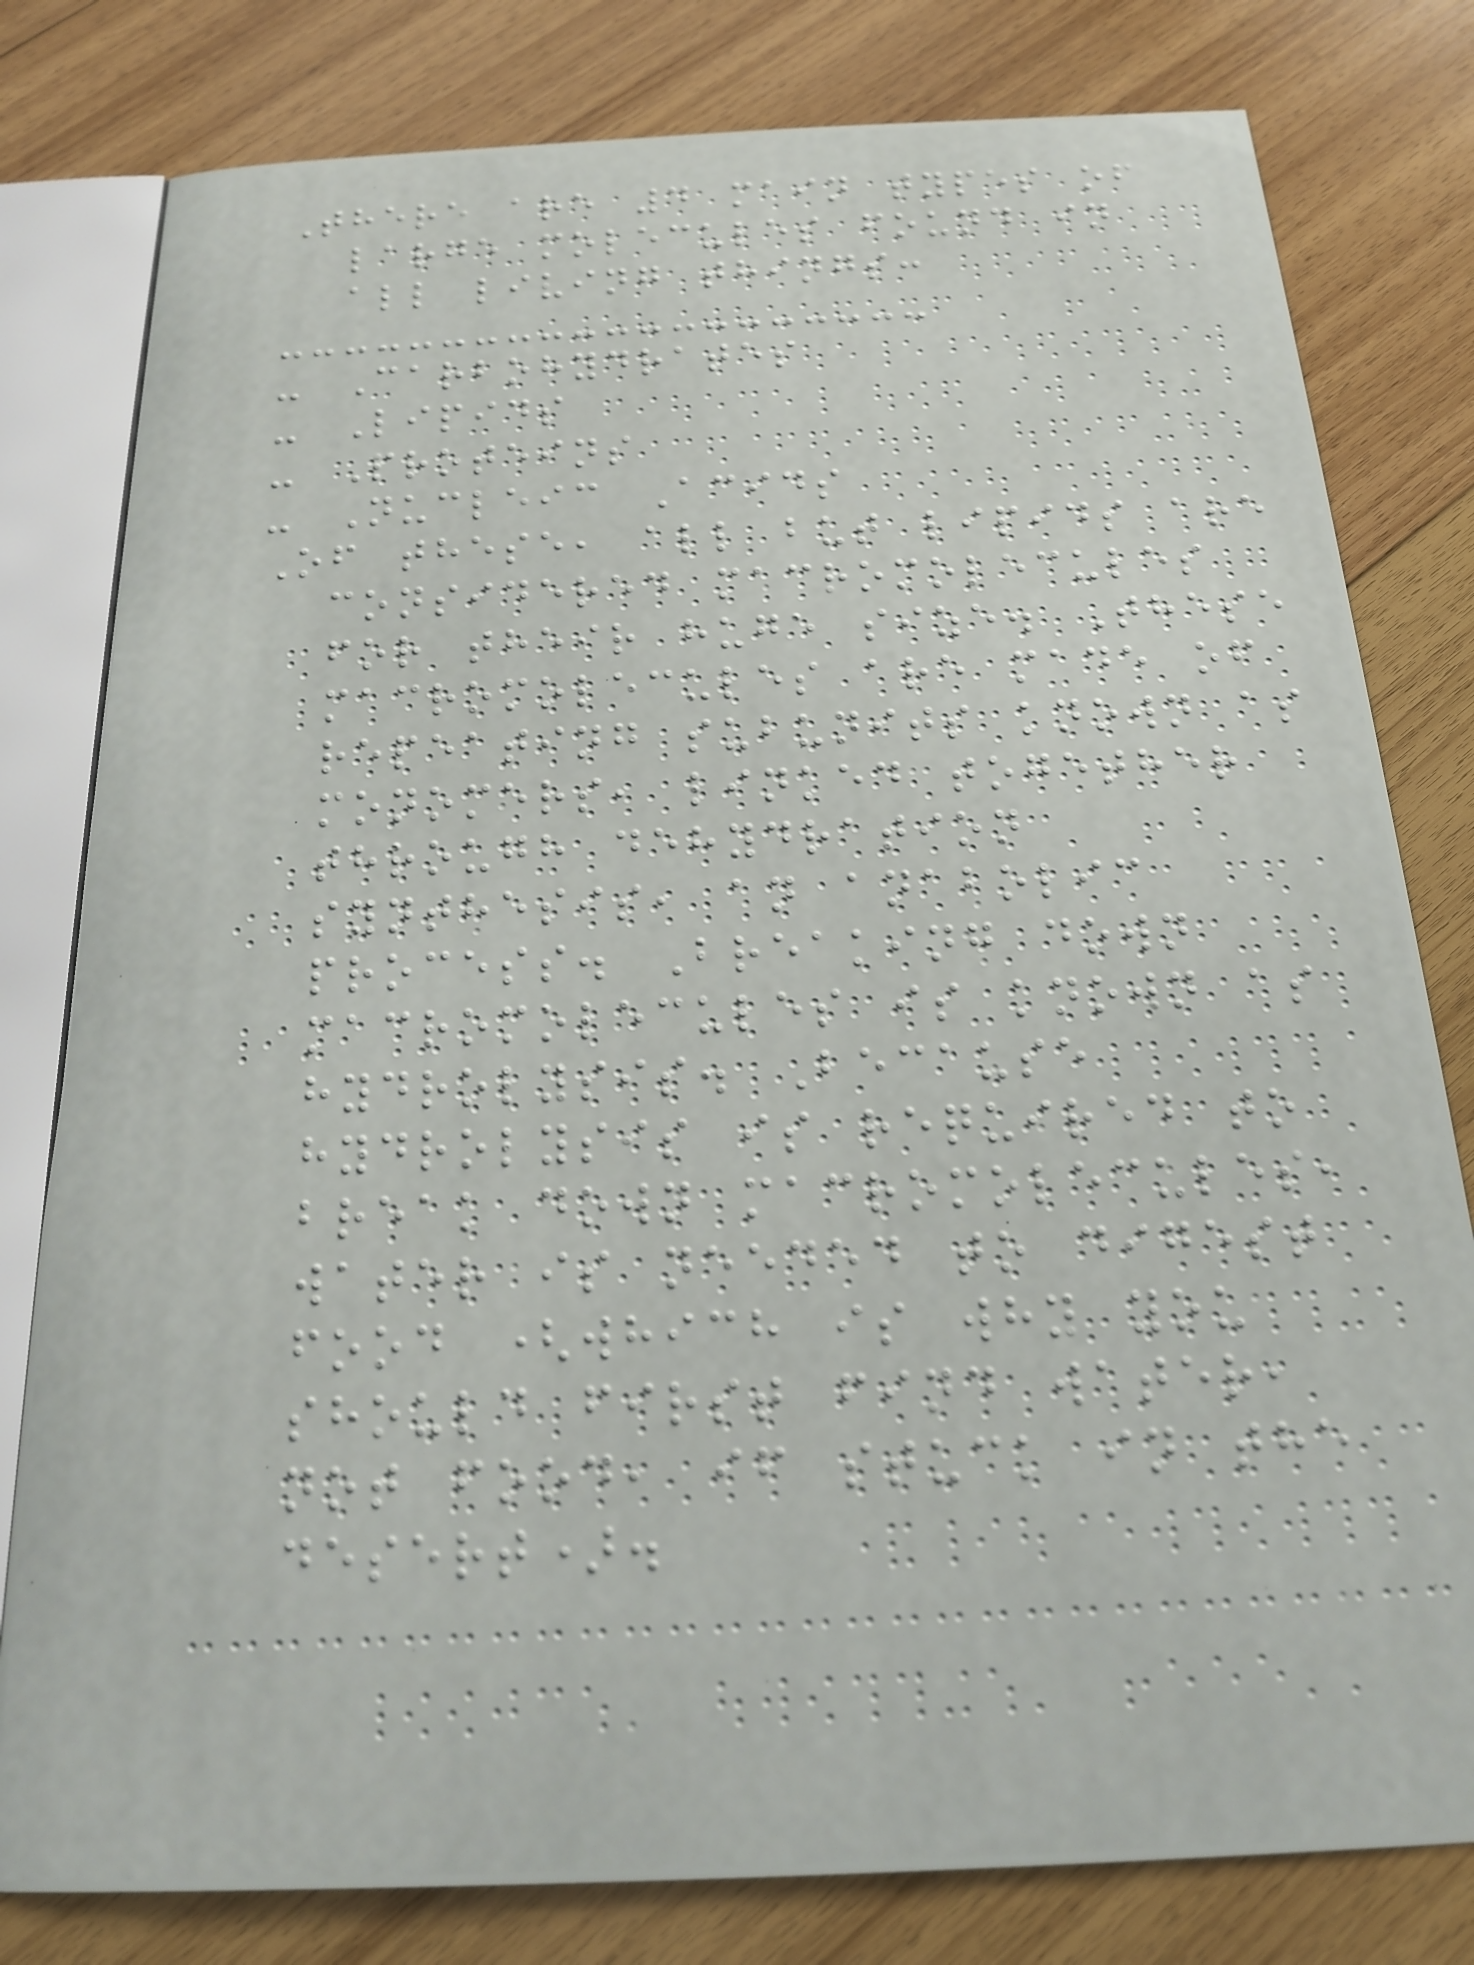There are 4 main types of
large molecules found in
all living things:
- Carbohydrates
- Lipids
- Proteins
- Nucleic Acids
Of these, all but lipids are
considered macromolecules
for their huge size. These
macromolecules are made of
repeating subunits known as
monomers, linked together
through dehydration
synthesis, an anabolic
process. Breaking down
macromolecules is known as
hydrolysis. Because
hydrolysis is required to
break down macromolecules,
water is needed to digest
food (which is why you
should first find water,
not food, if stuck in the
desert).
